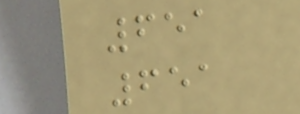651
651
